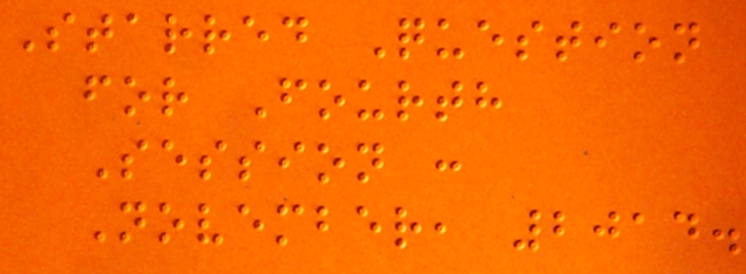Starred Question
for Fourth
Session :
November, 2014.
